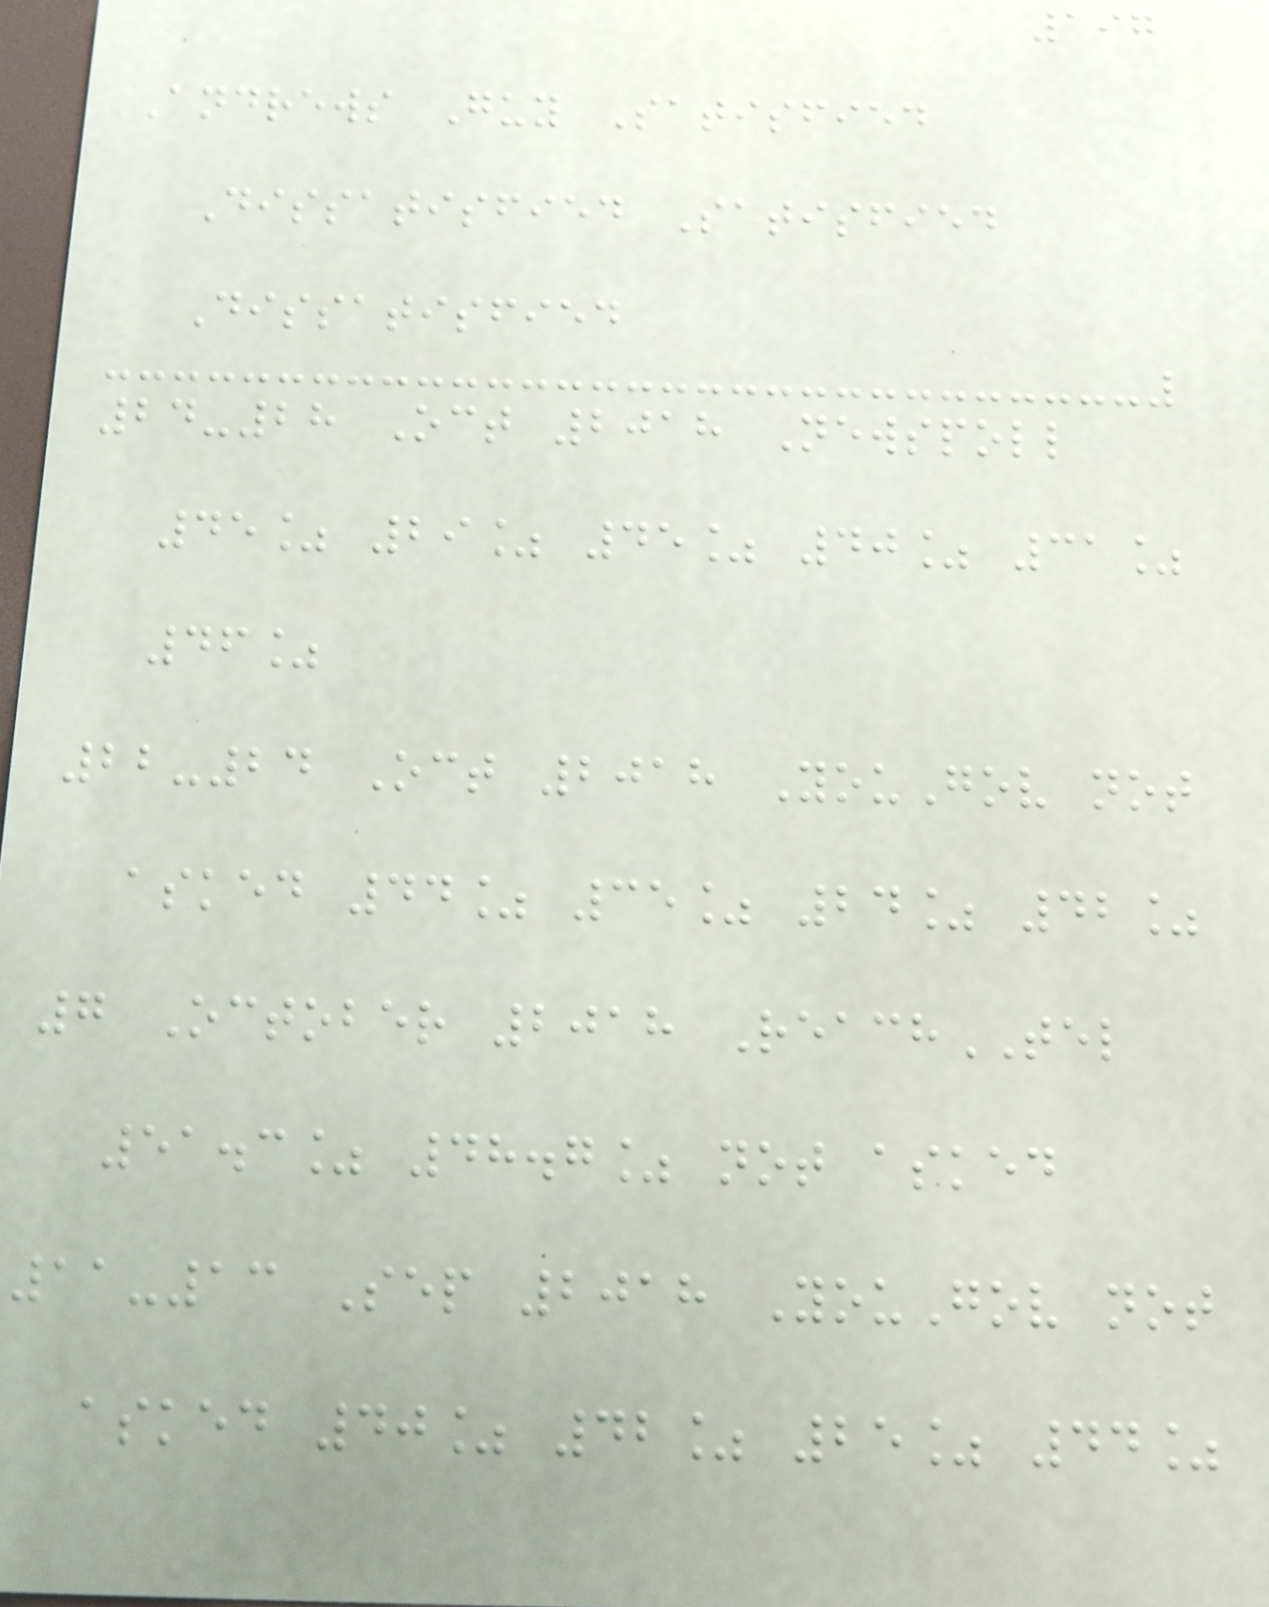197
Andrews Guy Satisfied
Dissatisfied Satisfied
Dissatisfied
24-28 Oct 2018 Newspoll
45% 29% 45% 40% 31%
46%
22-24 Oct 2018 YouGov not
asked 44% 35% 24% 42%
7 October 2018 ReachTEL
51.3% 48.7% not asked
11-13 Sep 2018 YouGov not
asked 40% 42% 25% 44%
